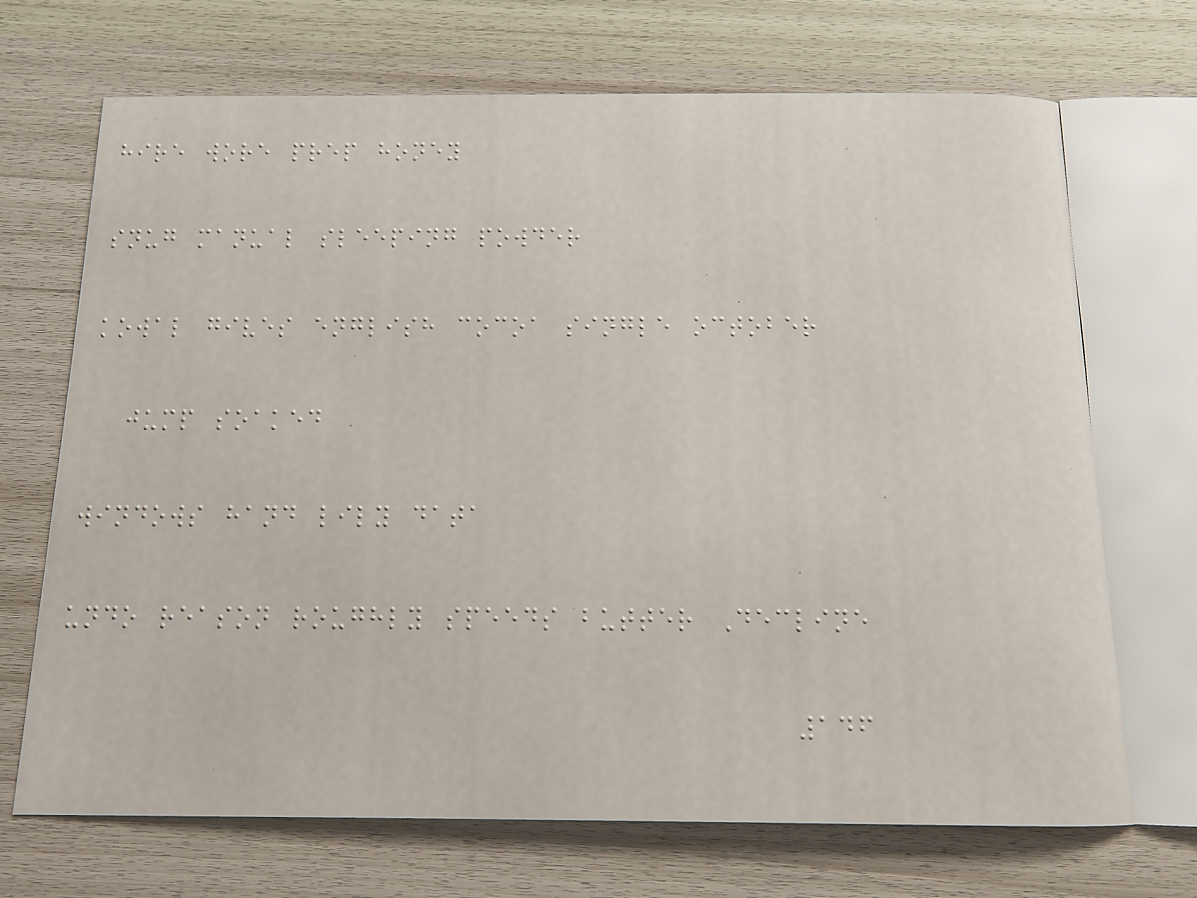hire wore prep honey
snug manual sleeping powder
kowal gives english cocoa single october
jump soaked
windows hand lily data
undo reason roughly speeds butter Decline
146
